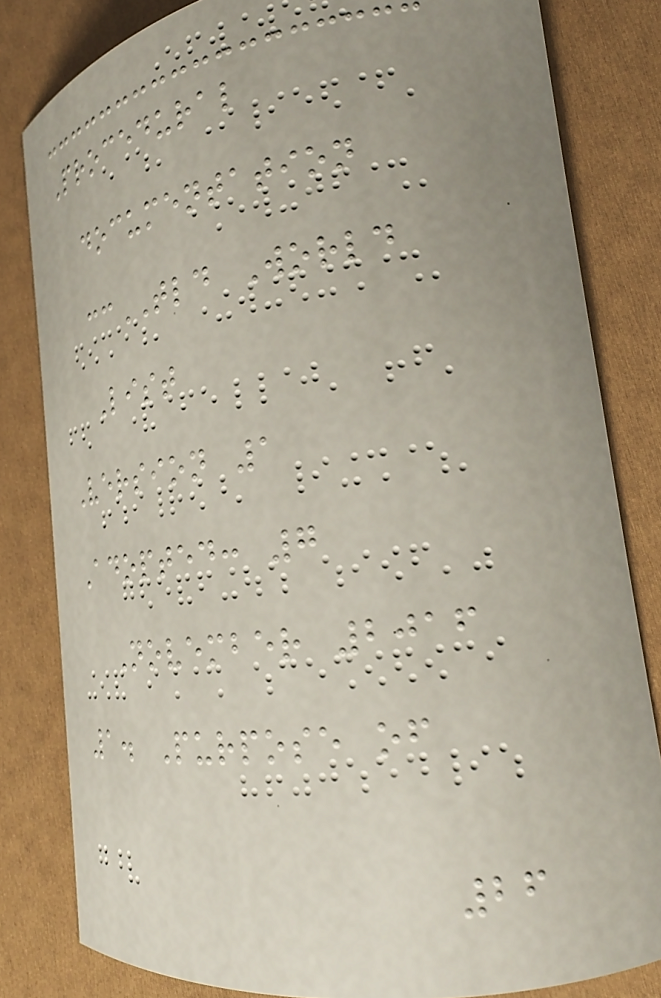Procedural
documentation
ccTLD World
List
Version 1
Adopted: 7
November 2016
1. Purpose of
26
